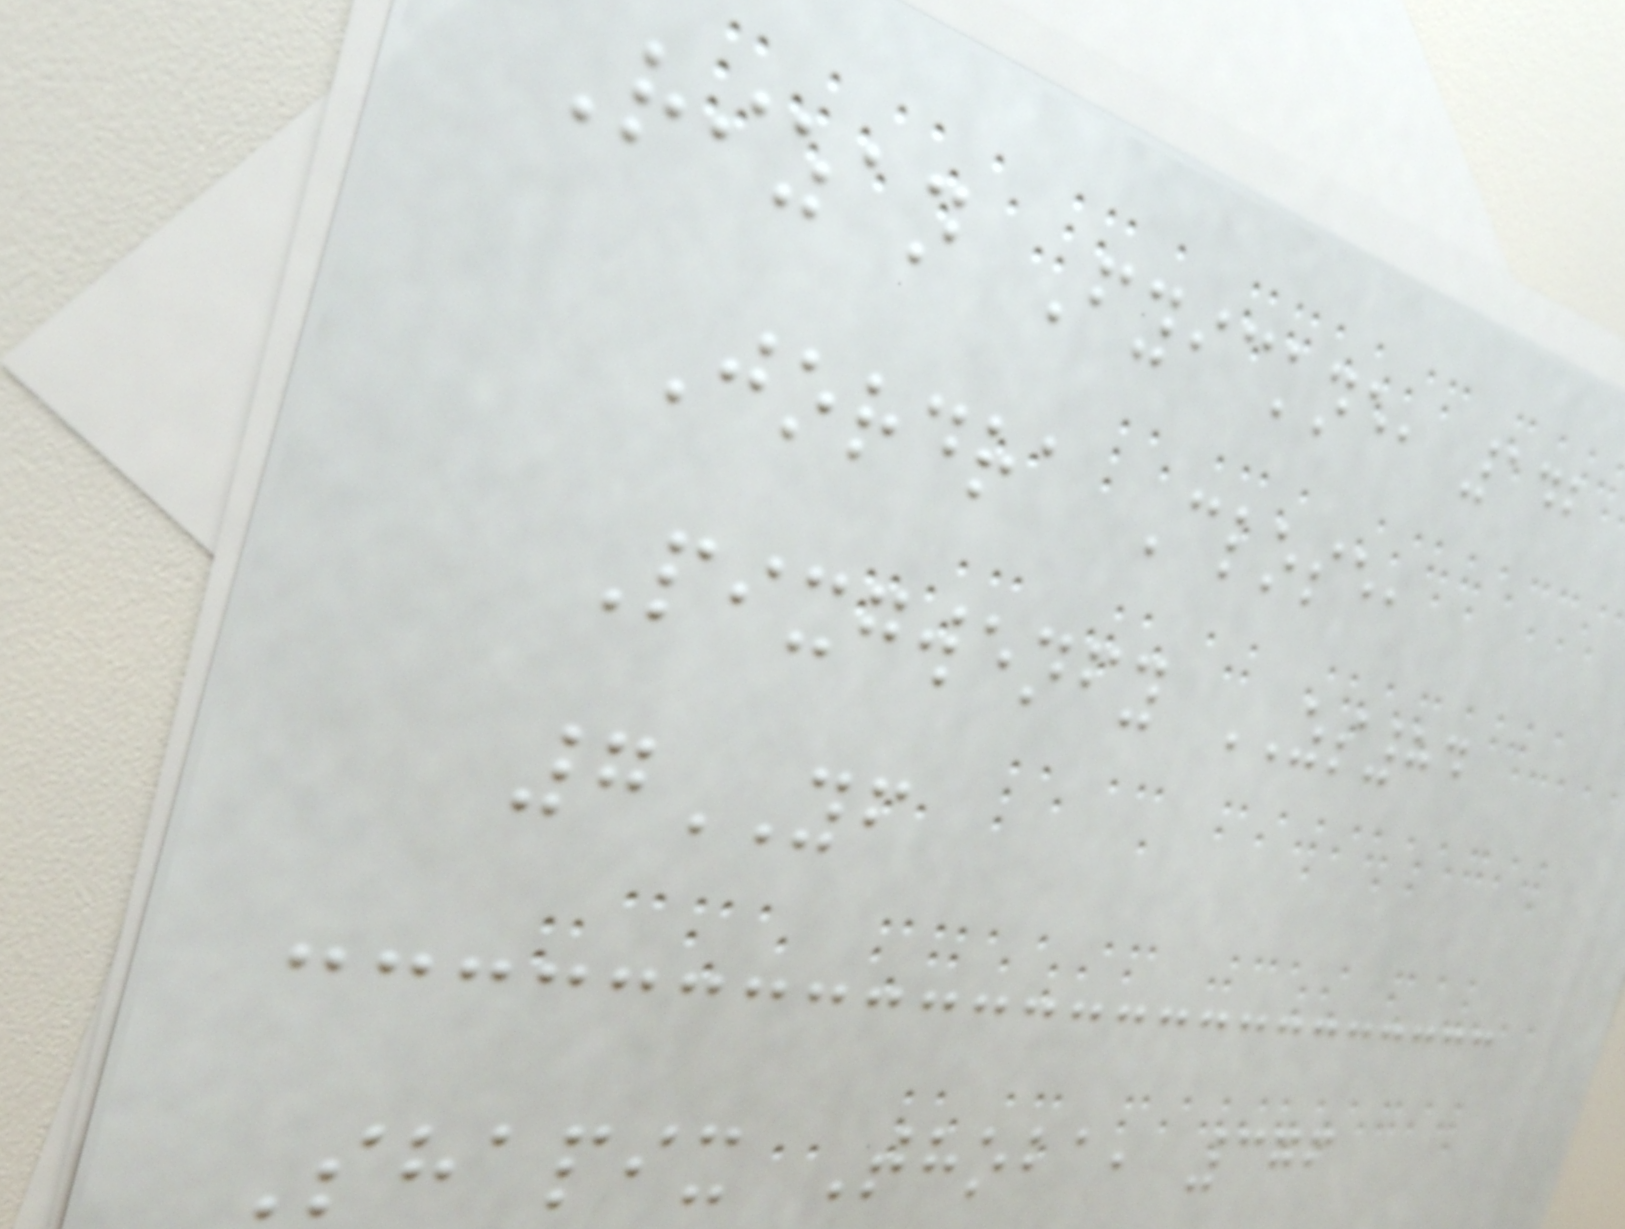Rizan Fyickne, 142
Jordra Close,
Pixgwenfy ZS84
7YF
Shapix Thoba, 376
